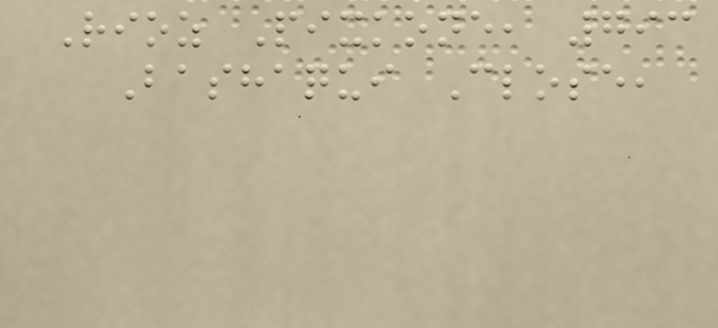Rioz Pixkone, 793
Bashaqui Close,
